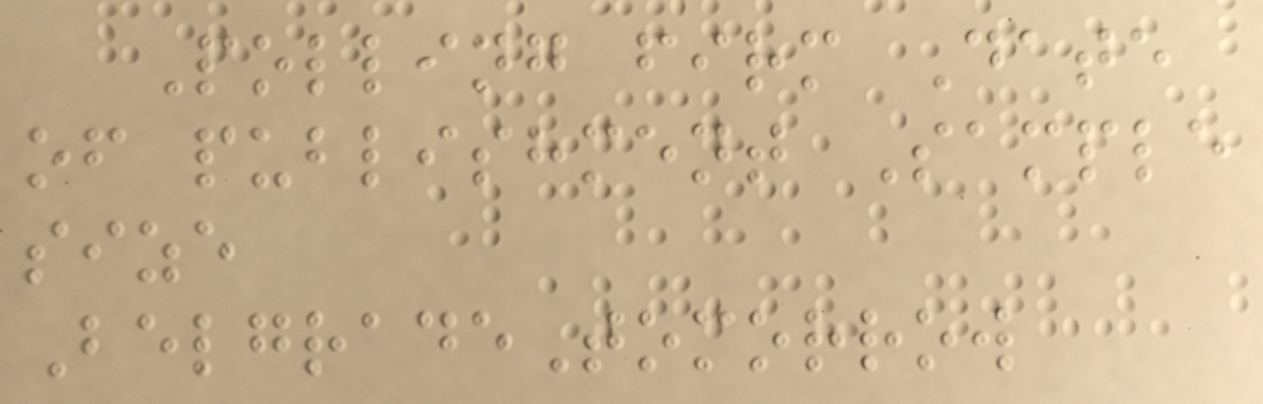Polling firm Date
of publishment Sample
size
BelgradeTomorrow
